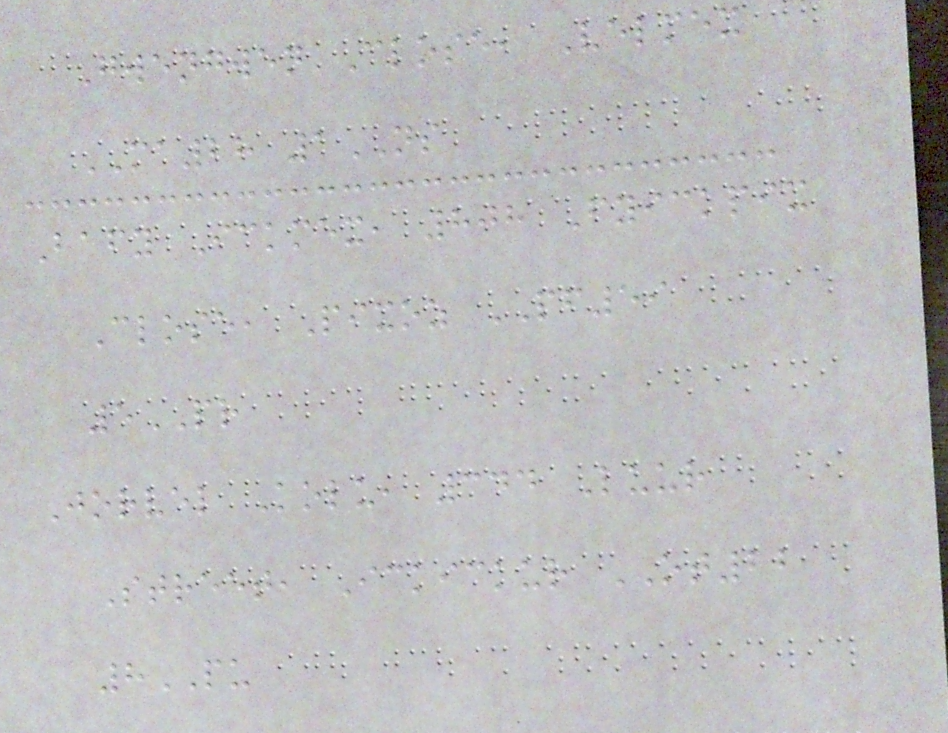Gwengwen Close, Velmex
MA28 1NS
Bafy Ickmex, 808 Fyickpix
Close, Pixoz PF59
5PR
Jorvel Kolu, 344 Luur
Street, Ickickur OT22
8PU
